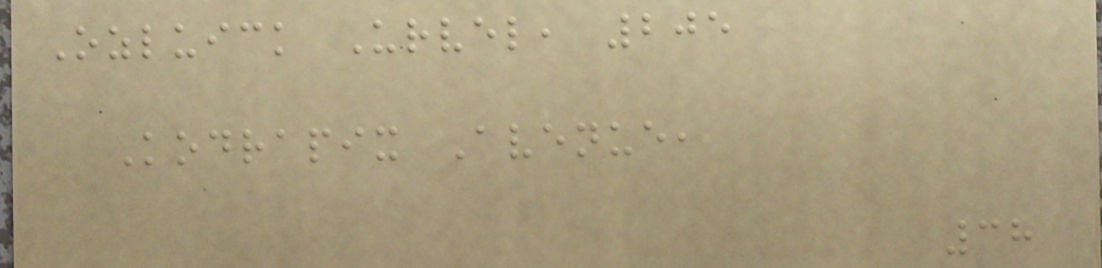Ozluick Urvel, 205
Kodrapix Avenue,
38
